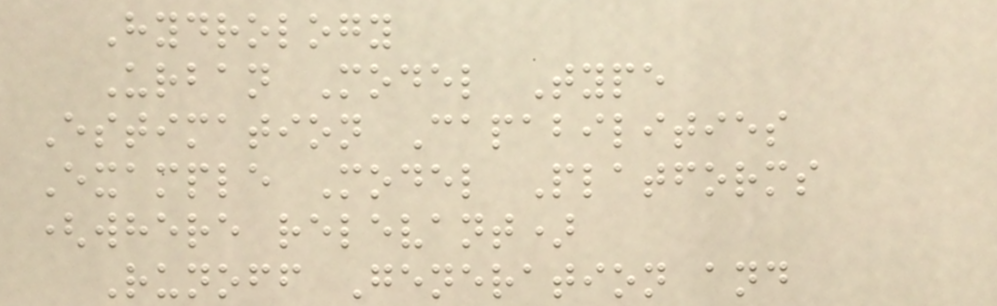Hydrology
Urban Model Type
Estimation Capabilities
Example Model Platforms
(where relevant)
Runoff Generation and
